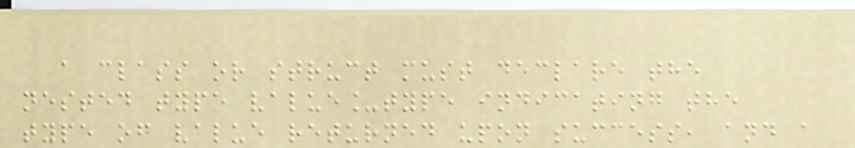a class or struct must declare the
nested type value_type indicating the
type of value returned upon success, and a
